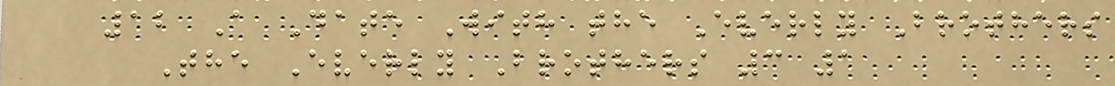12 A Date With the Everly Brothers
The Everly Brothers 3 1
